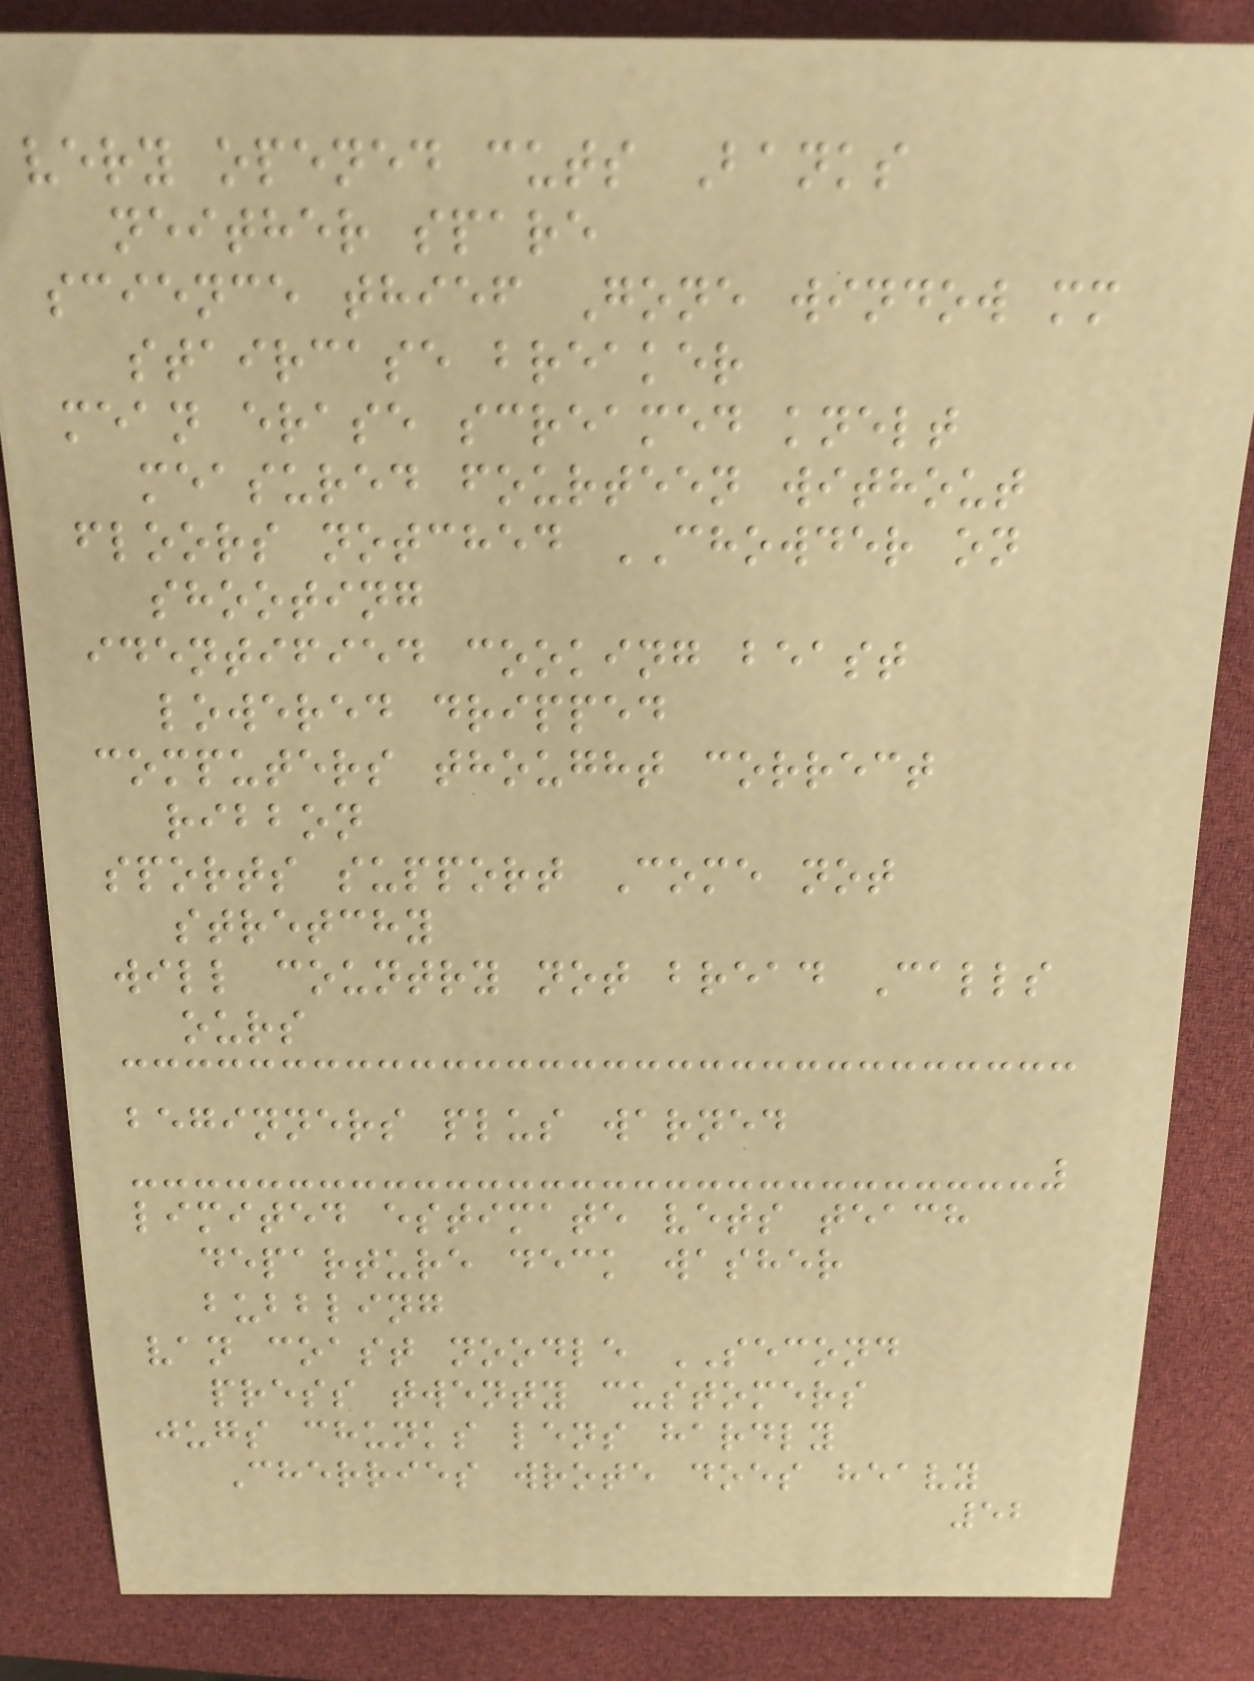very opened cuts Banks
neither spare
science thief Gone window mm
staircase breaker
mean erase screamed knelt
measured fourteen without
floors notched CHOWDER on
shooting
identified cooking beast
lowered dripped
computers thought correct
ribbon
sports support Come not
stretchy
will country not bread Calls
ours
beginners plus warned
limited estimate vets teach
departure deck washer
bubbling
van coast noodle SECOND
press twenty customers
jugs chunks lens hardly
Cherries wrote does heavy
52
